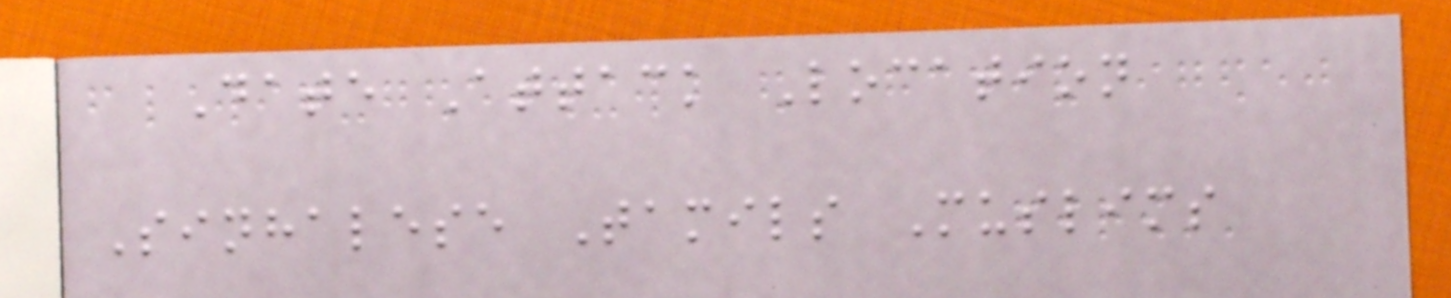Date Attack Location
Sinhalese Tamils Muslims
